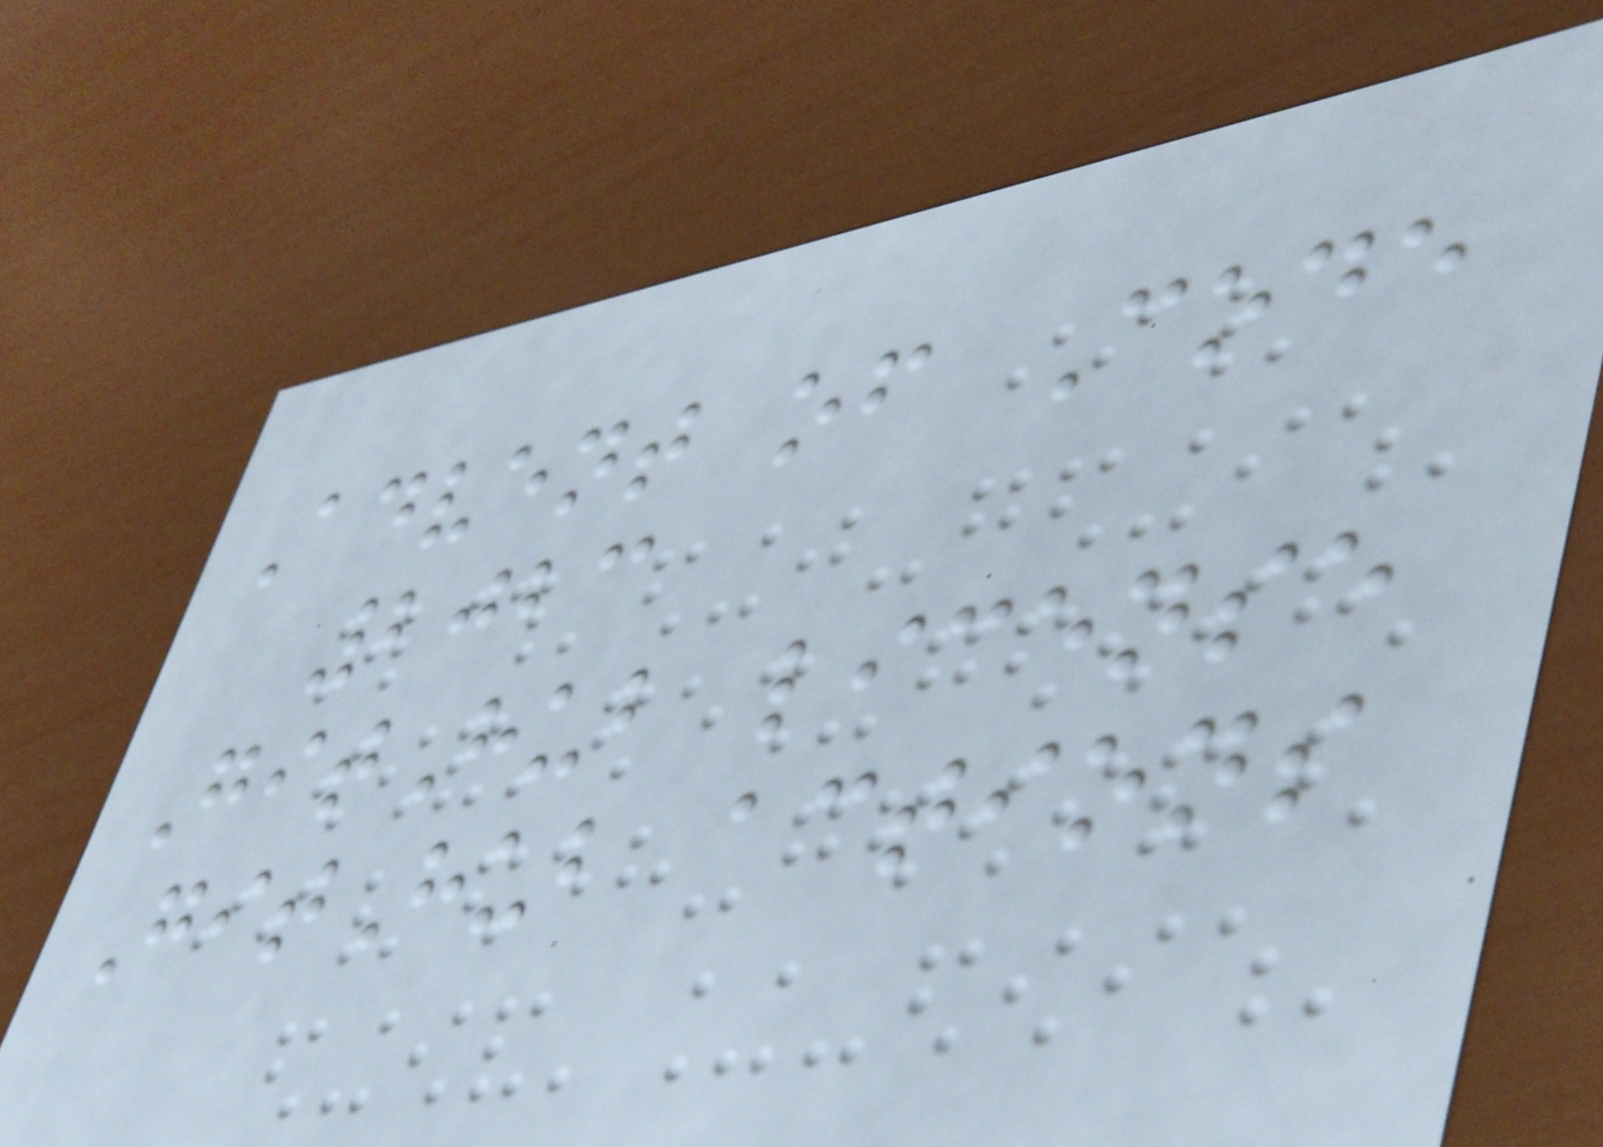Advent of Code
2023
GitHub license
GitHub actions
